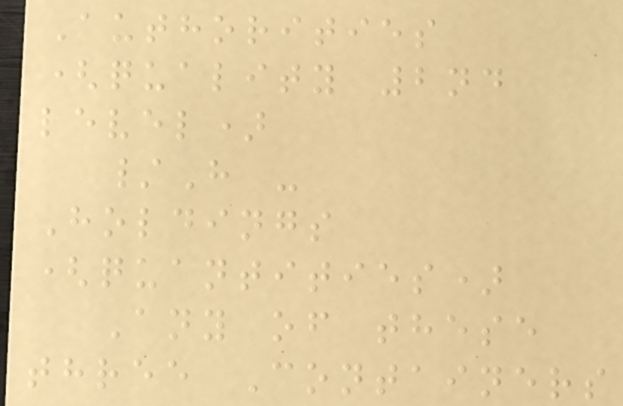Authorities
(quality 2nd
level)
/H -
Holdings
(quantities)
Any of these
three Containers
